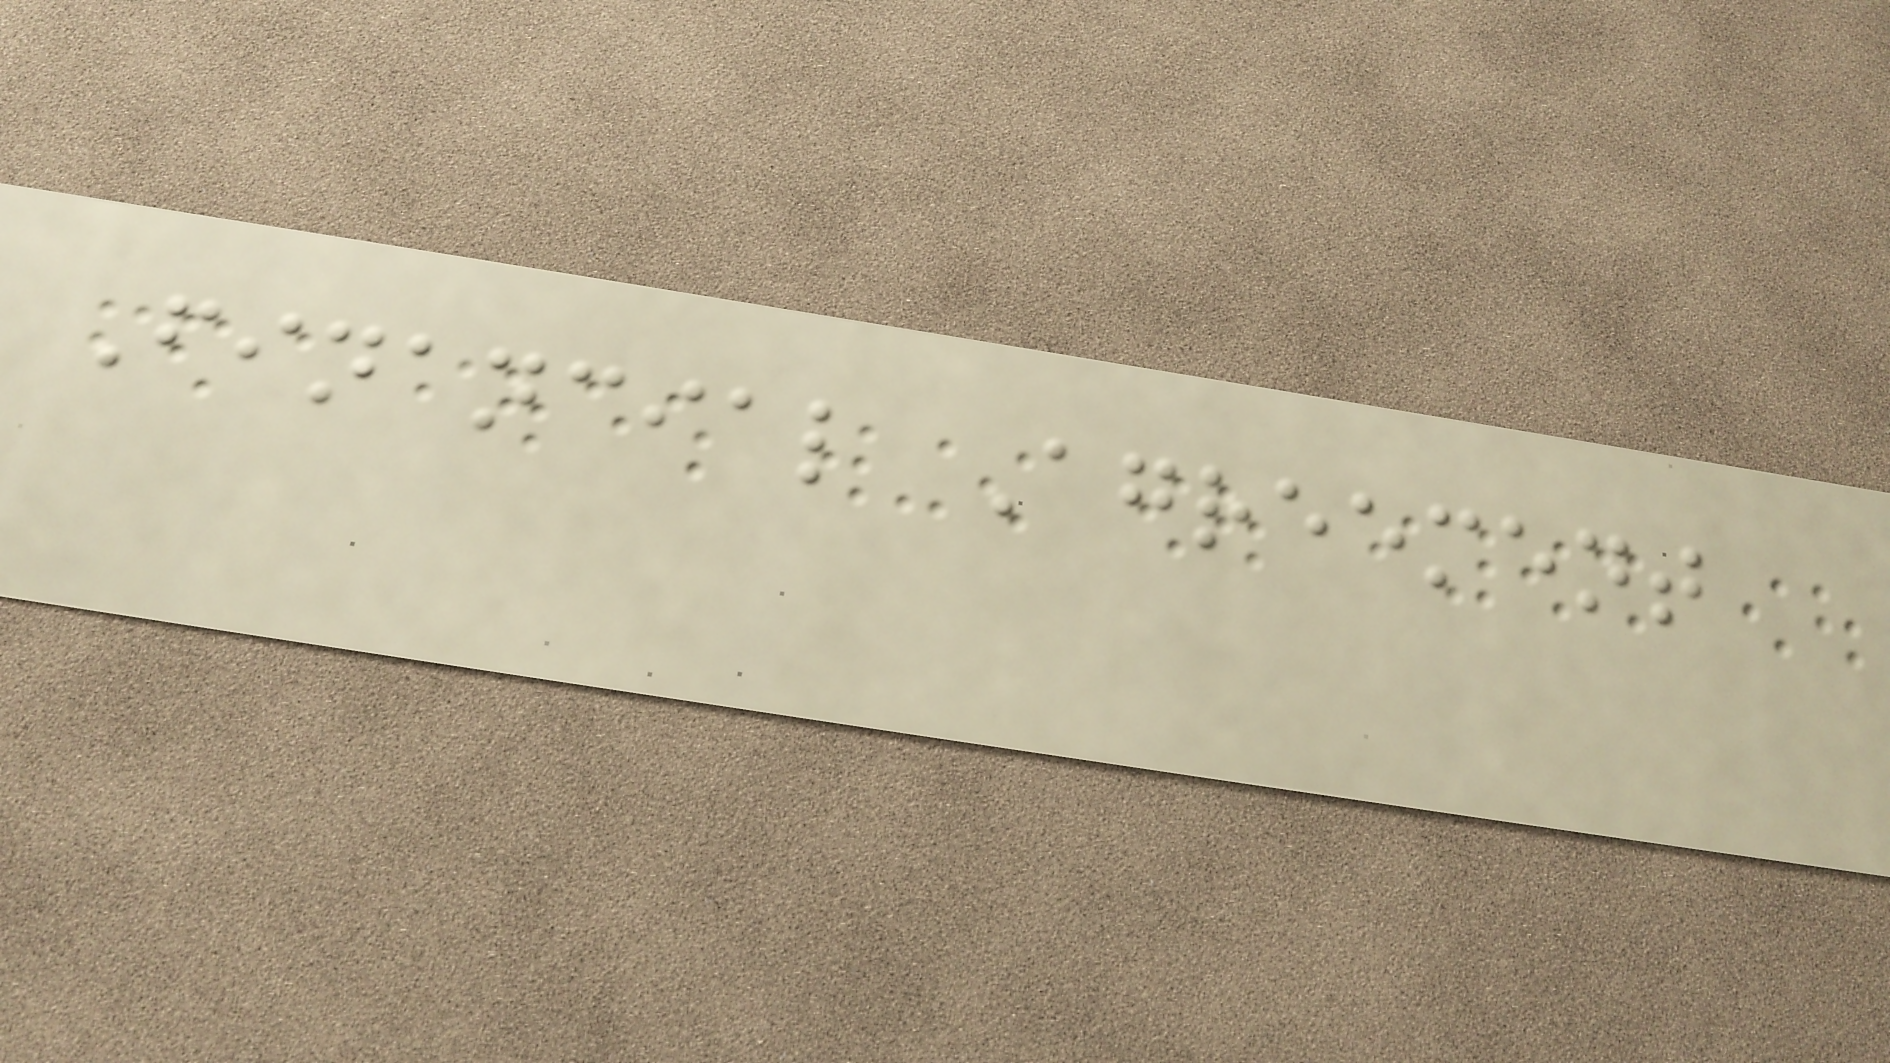Financial Agreement
